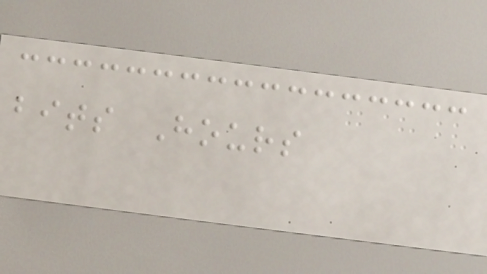bits Hours
